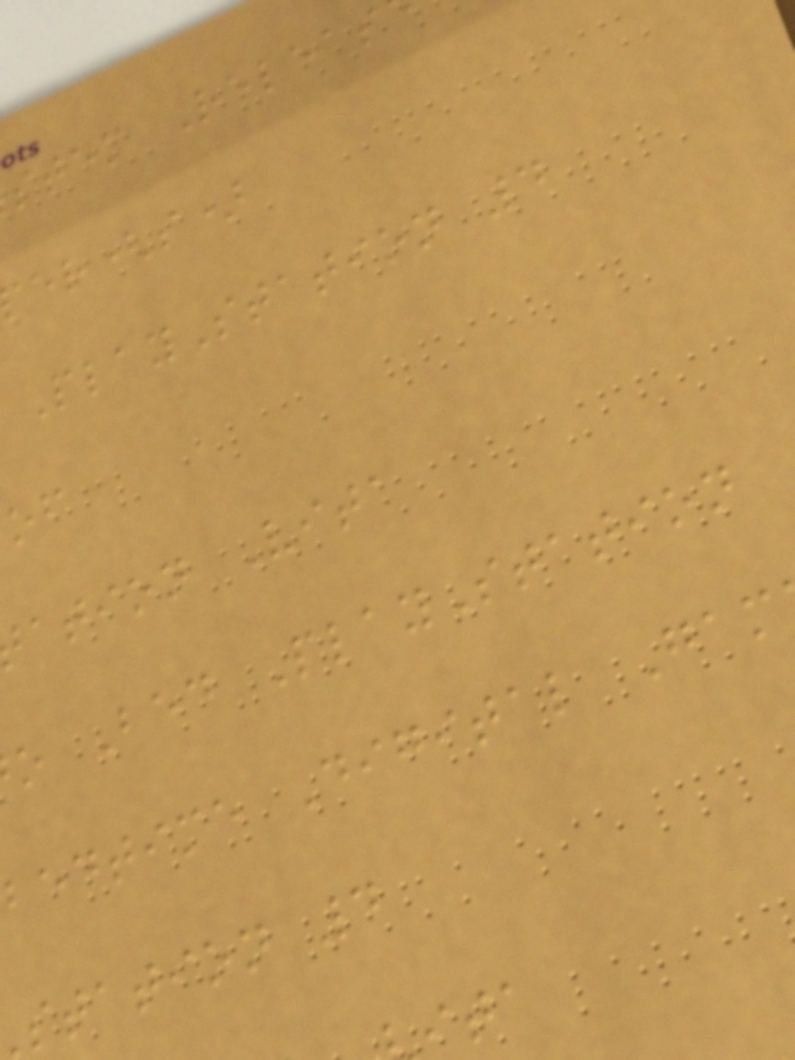stem Releas
er(s)
PlayStation 4
ation Vita
o Bed PlayStation
bedtime Digital Gam
station 4
